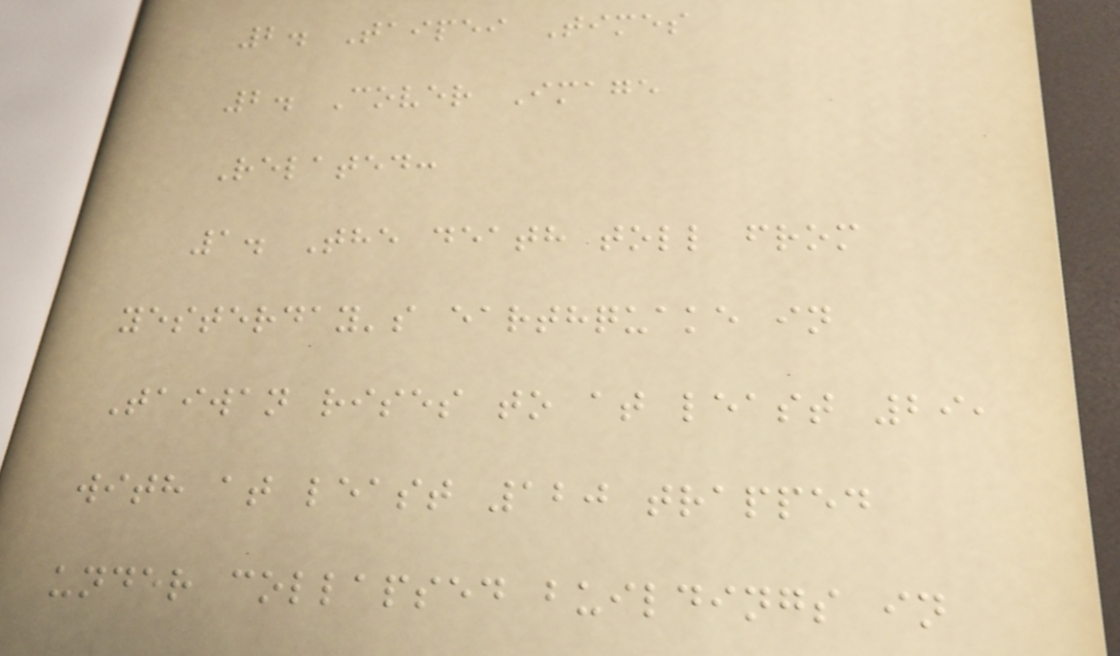2. Taipei Times
2. Cover Image
Related:
1. The death toll from
yesterday's earthquake in
Taiwan rises to at least 29,
with at least 120 trapped
under collapsed buildings in
